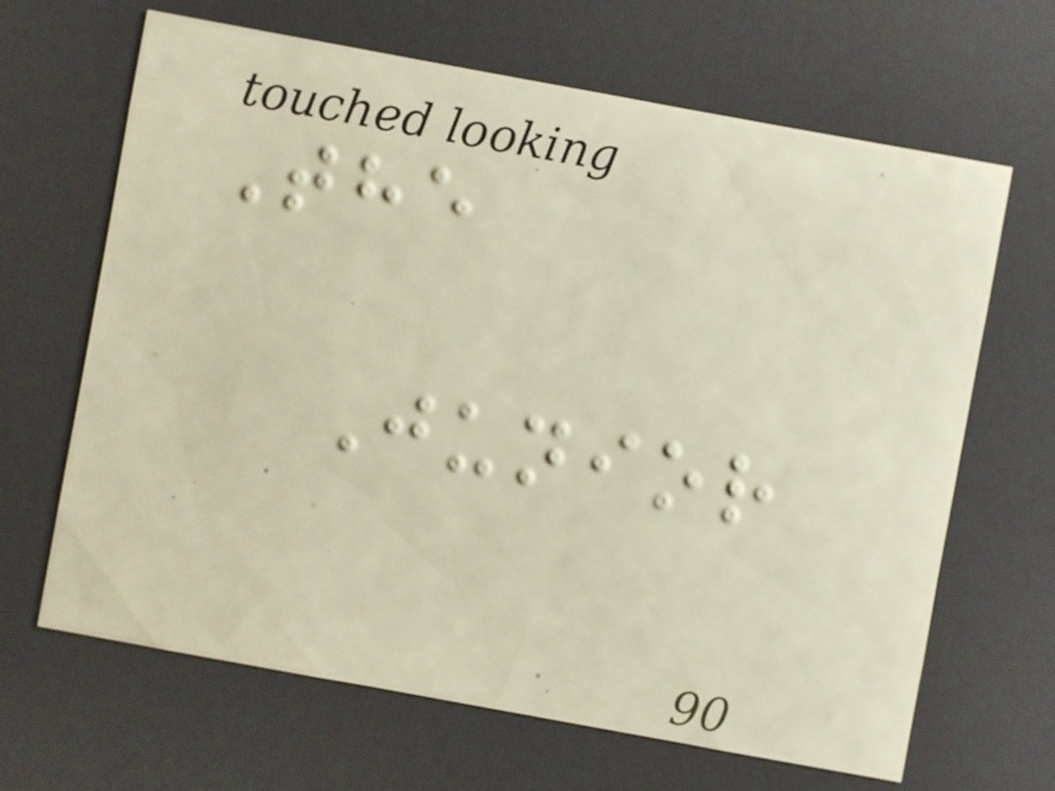The
Junior
